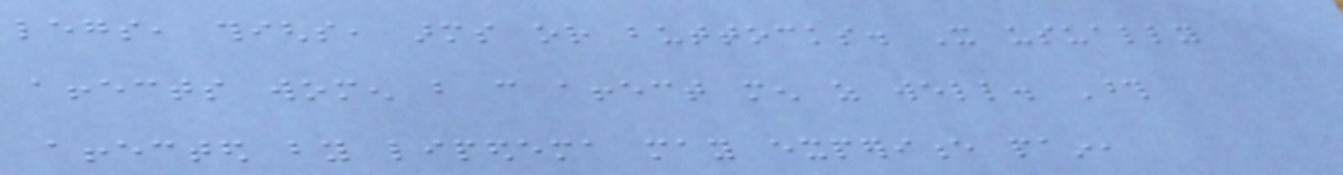legs, thighs, arms or buttocks. It usually
affects women but can affect men as well. Those
affected by lipedema may experience pain,
